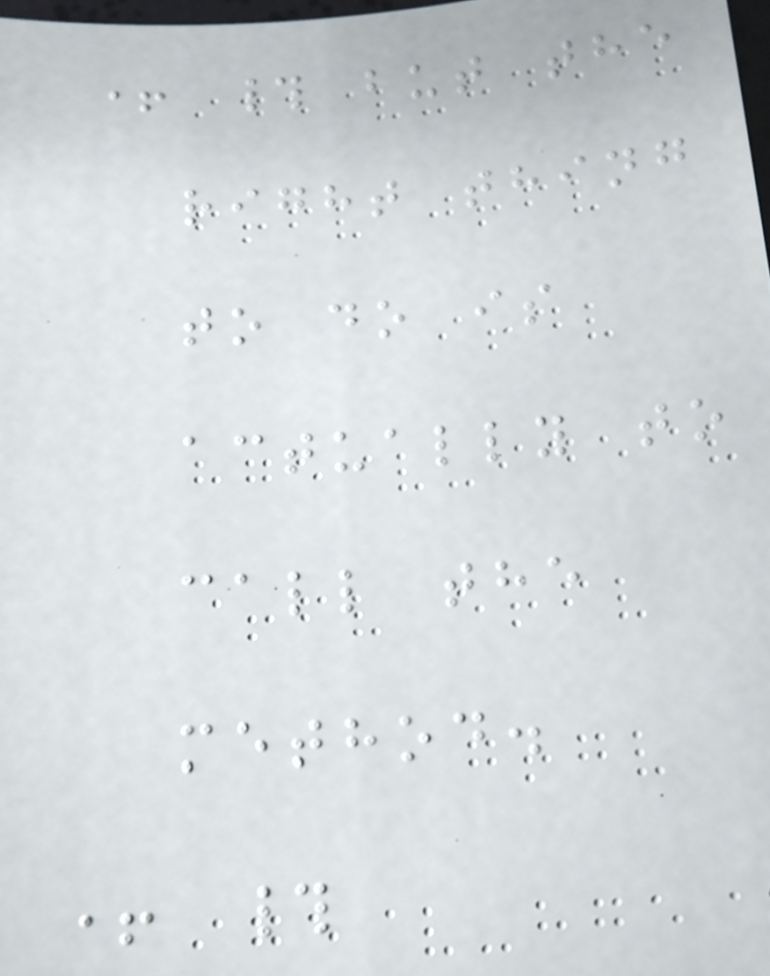+ # but the
right thing
to do is
actually to
call the
method.
+ #
